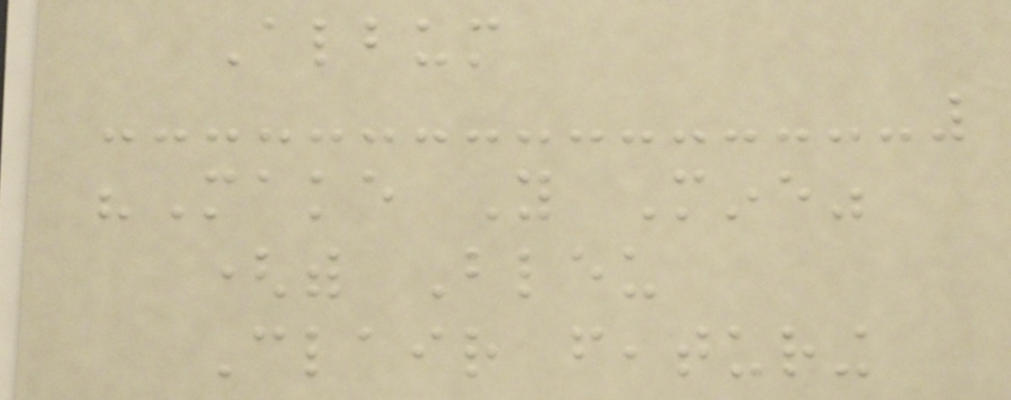Album
"Make You Mine"
(with Bleu
Clair featuring
